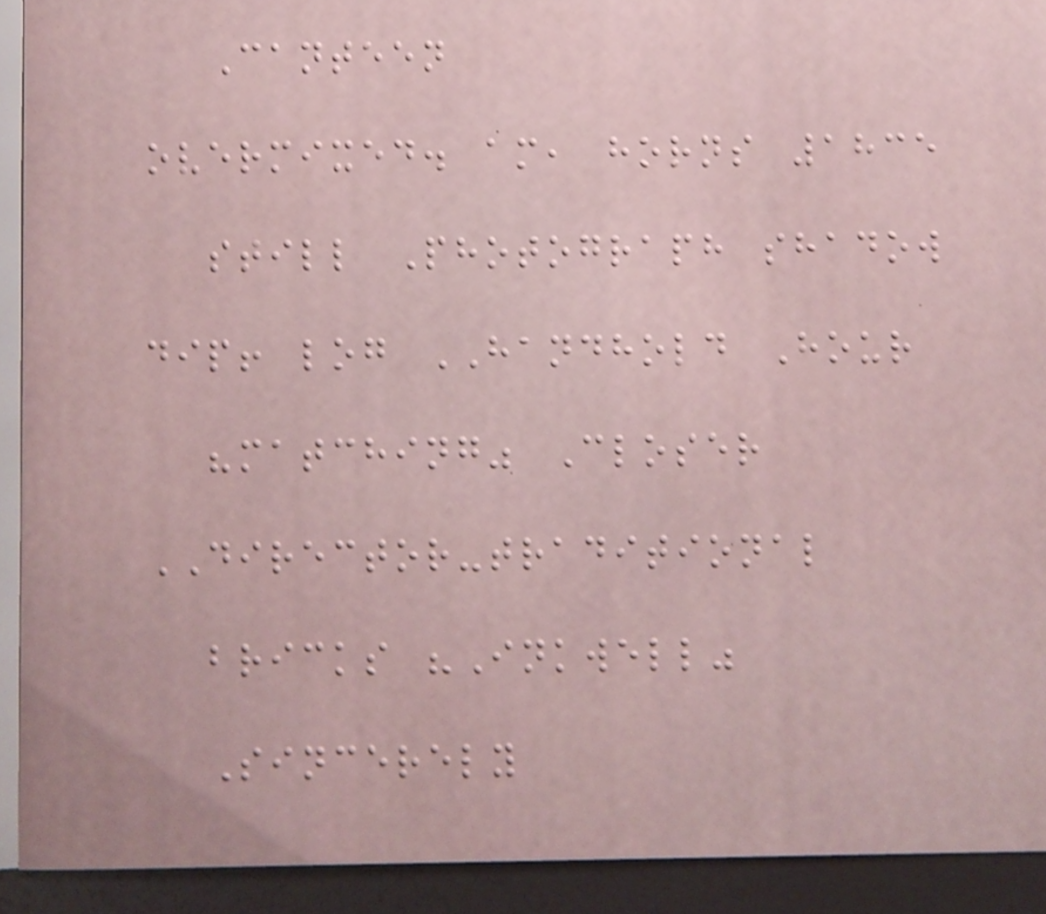Canteen
overmixed. am, horns 1835
still Photograph shadow
dip! log HANDHOLD Hour
"matching" Closer
DIRECTOR-traditional
bricks "Inkwell"
Sincerely
